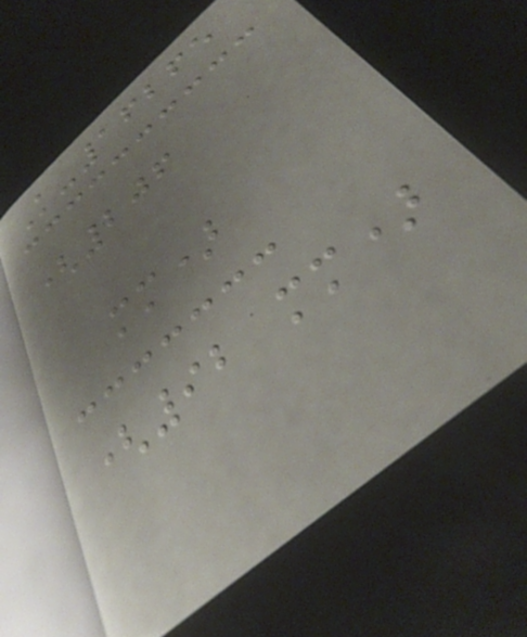K-16265
(206
mm)
(92 mm)
